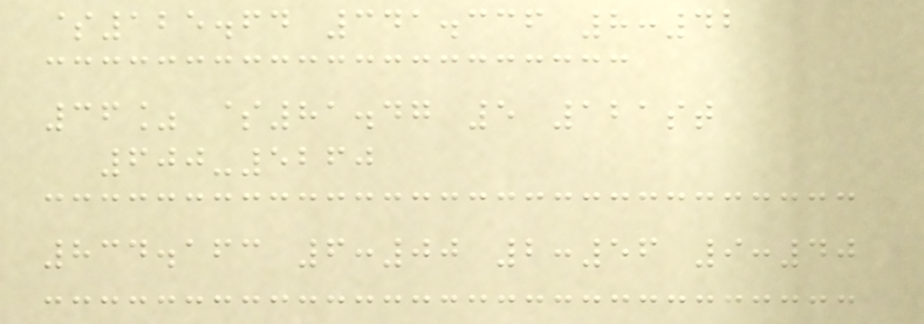$125.64 341.336 8:42
36% $81.47 5 121st
600-5260
834.163 6:00 2:56 9:40
